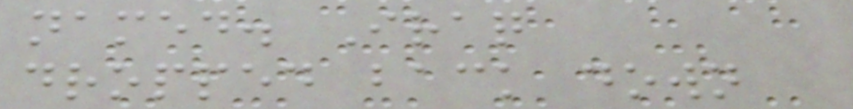named. Iraq
dropped back down
